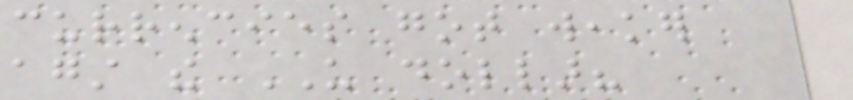currencies got weaker
against the US dollar?
